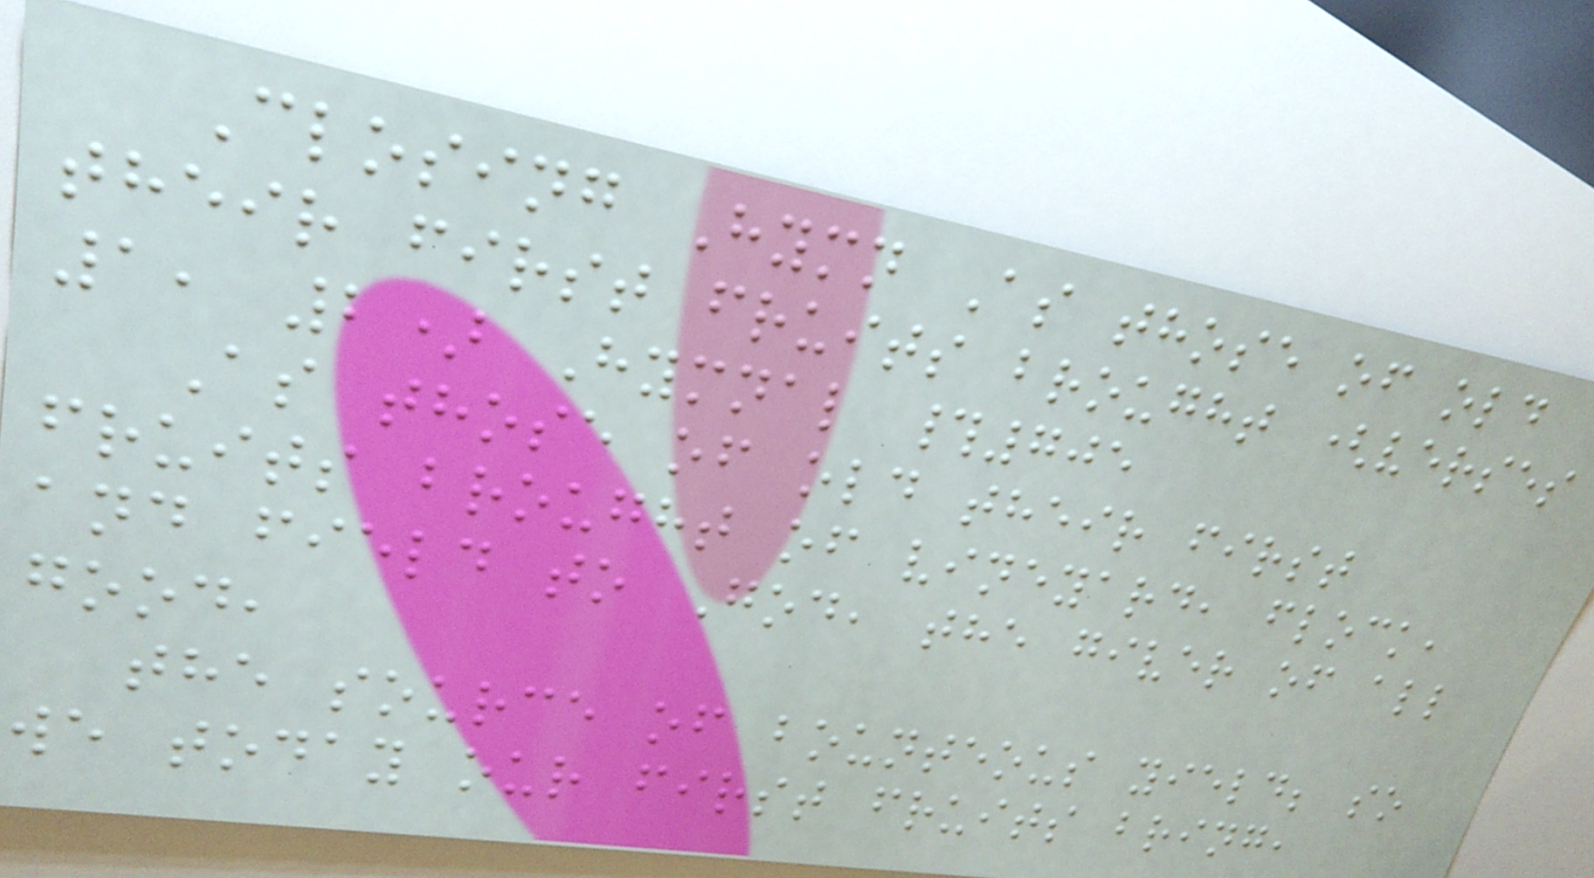Closing Hymn As those of old
their first fruits brought (verses
1, 2) Hymnal #705
As those of old their first
fruits brought of vineyard, flock,
and field to God, the giver of all
good,
the source of bounteous yield; so
we today our first fruits bring,
